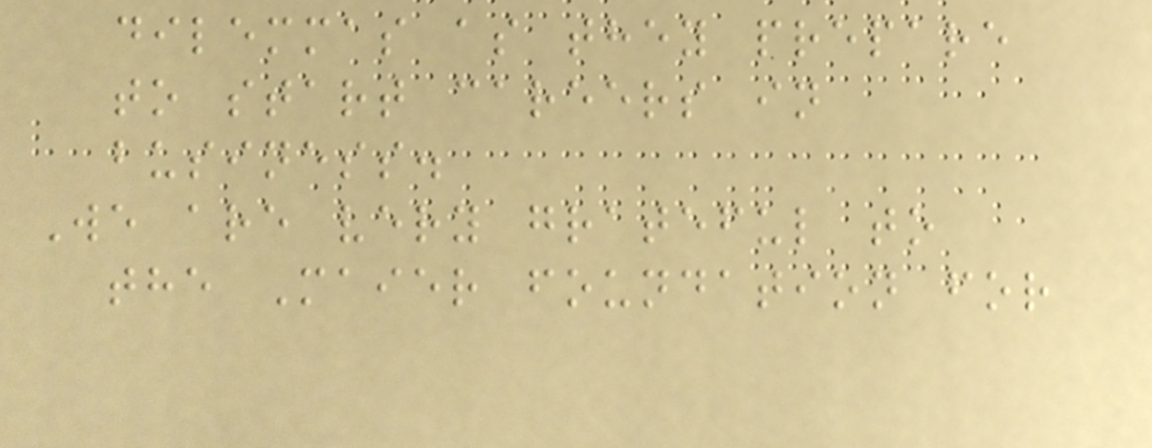dilemmas as they prepare
to start careers in
business.
We are very grateful to
the Maier foundation for
